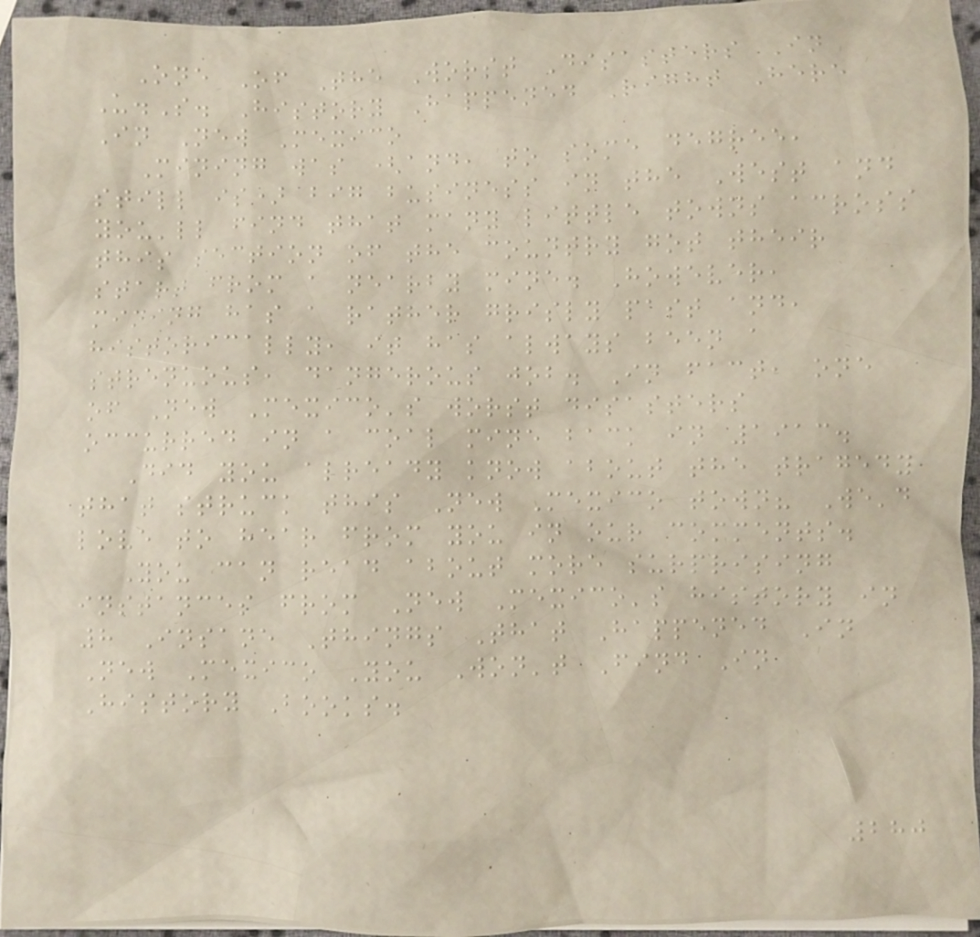One Of The Worst Disasters In
U.S. History Happened Right Here
In New Mexico
Mining was (and, to some degree,
still is) big business in the West and
you'll find that many little towns across
this section of the country got their
start from a nearby mine. However,
mining has a rather grisly past and,
historically, it has always been a
strenuous, dangerous job. In fact, one
of New Mexico's worst disasters
occurred in a coal mine back in 1913.
Did you already know about the tragedy
that struck this New Mexico town? We'd
love to hear from you in our comments.
You can read about more surprising
instances from New Mexico's history in
8 Insane Things That Happened In
New Mexico You Won't Find In
History Books.
280
